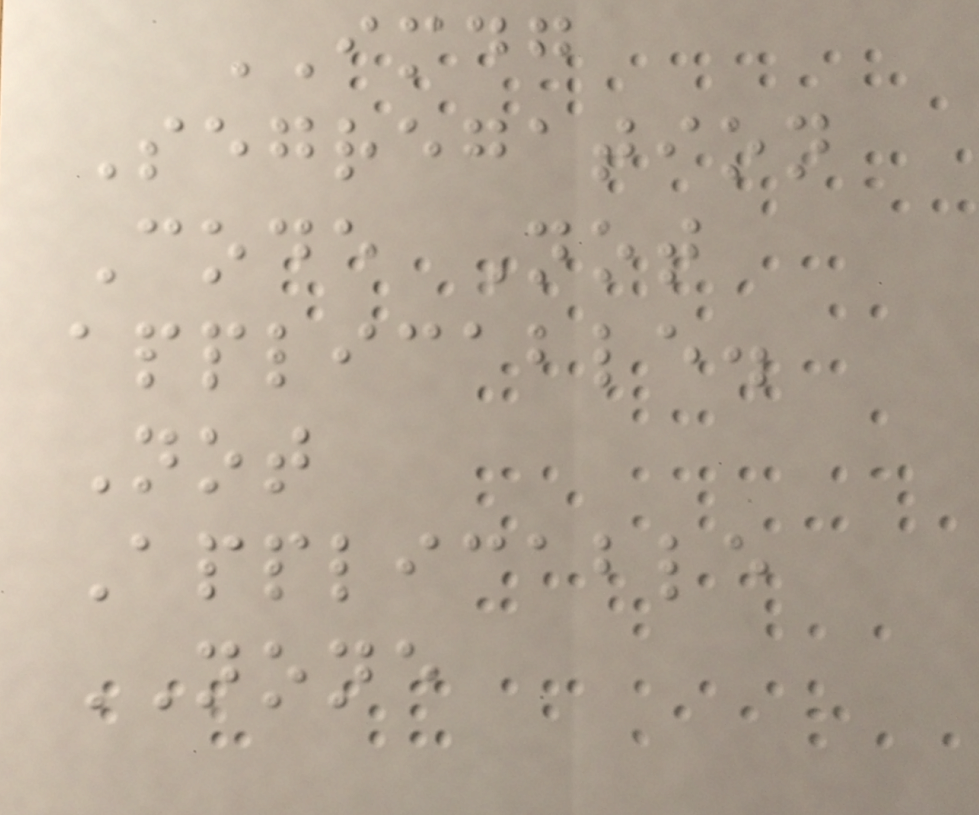IMDG
Segregation
Code Not
applicable.
Not
Applicable
NONE
